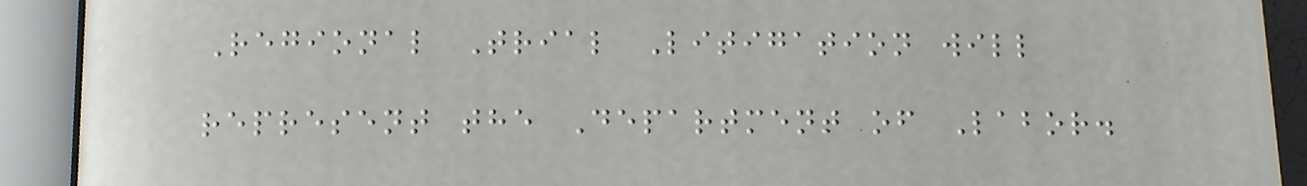Regional Trial Litigation will
represent the Department of Labor.
